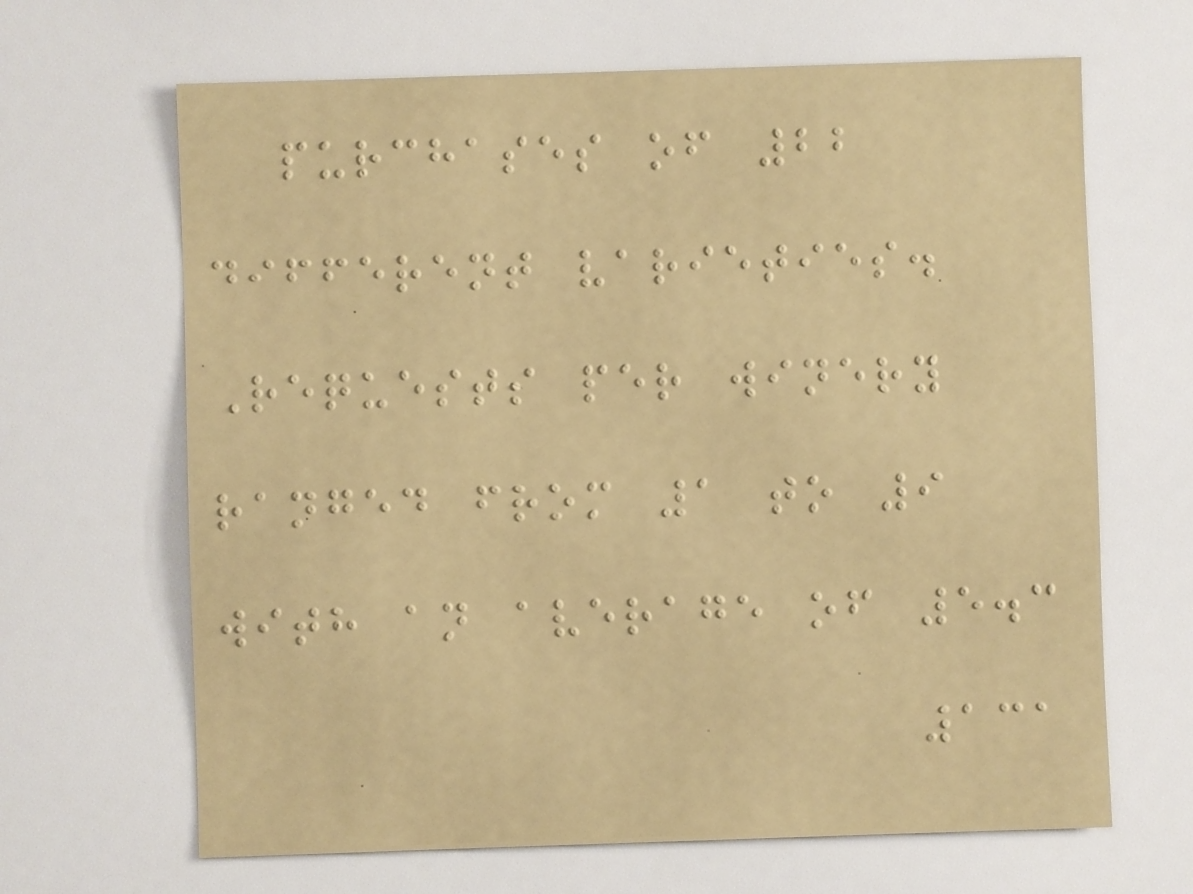purchases of 22
different varieties.
Requests per winery
ranged from 1 to 9
with an average of 5.3
131
